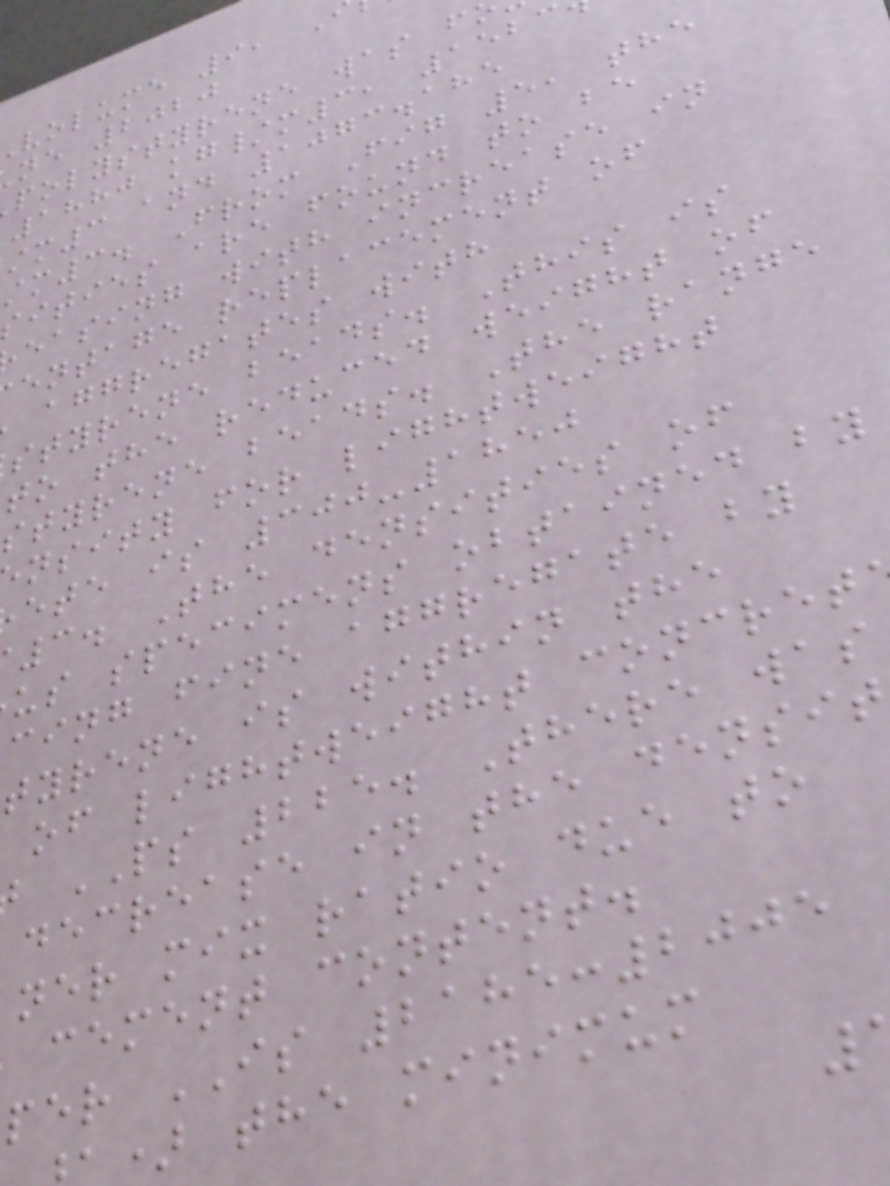volume 9,
ne 2020
polystyrene was f
1880 kg/m3, 1523
m3 and 1073.185
m3. From Fig 5, the
ities are found to be
easing with increase in
entage replacement of
aggregates with
styrene beads. This is
to the reduced weight of
styrene beads. The range
nsity for lightweight
ete is 300-1850
3. The densities of
us specimens obtained by
cing fine aggregate by
tyrene is within the
of lightweight concret
PS 225. There was
decrease in the densit
ner mix ratio due to
cement content.
per IS 2185:2005
) the minimum
